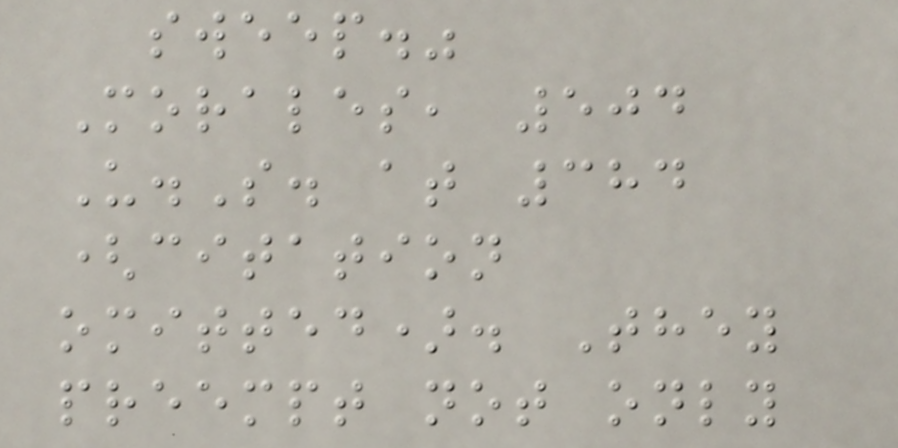sweep."
Morales, 504
U.S. at 384
(citation
omitted). They
preempt not only
